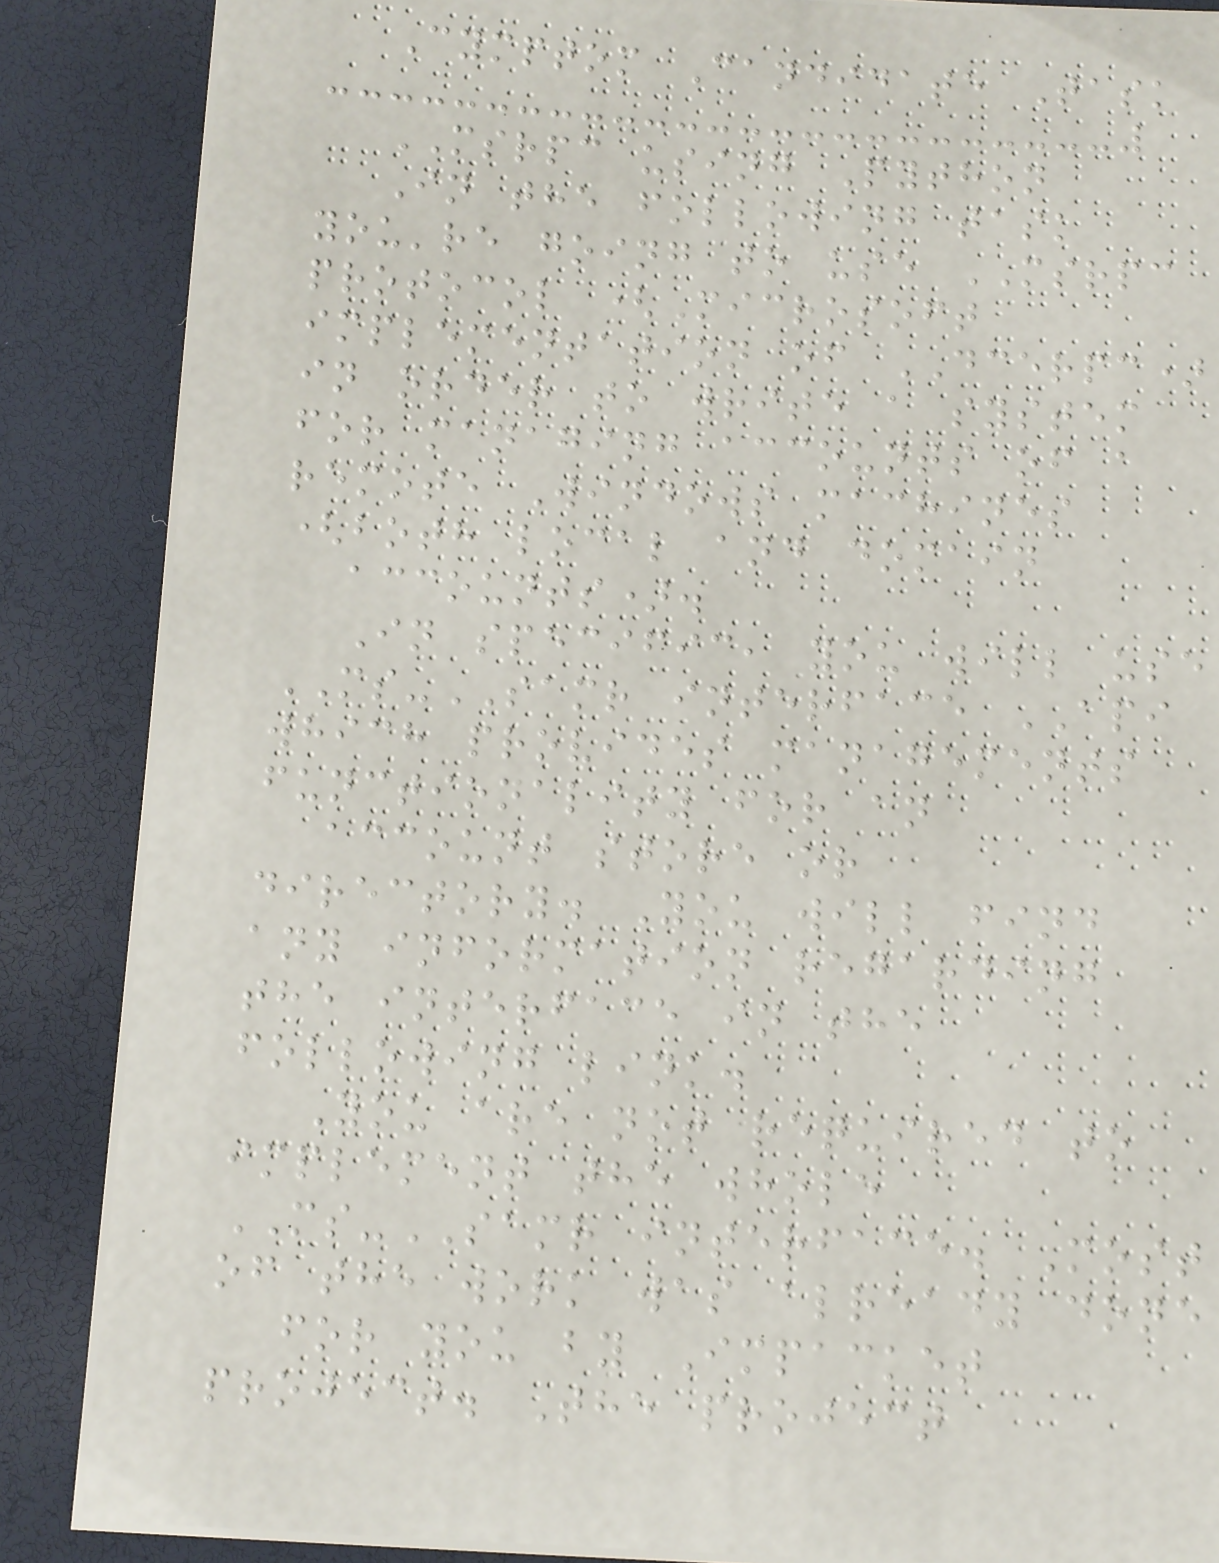Cymptom Candidate Task
MSRPC using Python
In the following task
you're going to use MSRPC
protocol (Microsoft
implementation of DCERPC)
in order to write a system
for managing accounts of a
remote Windows machines
(both local and domain
accounts).
In specific, you will use
MS-SAMR interface API
which provides managements
functionality for an
account store or
directory. You will find
any information regarding
the interface in the
following link.
You are not required to
implement the whole
MS-SAMR interface. Most
of the work was already done
for you by Impacket
project. The project
